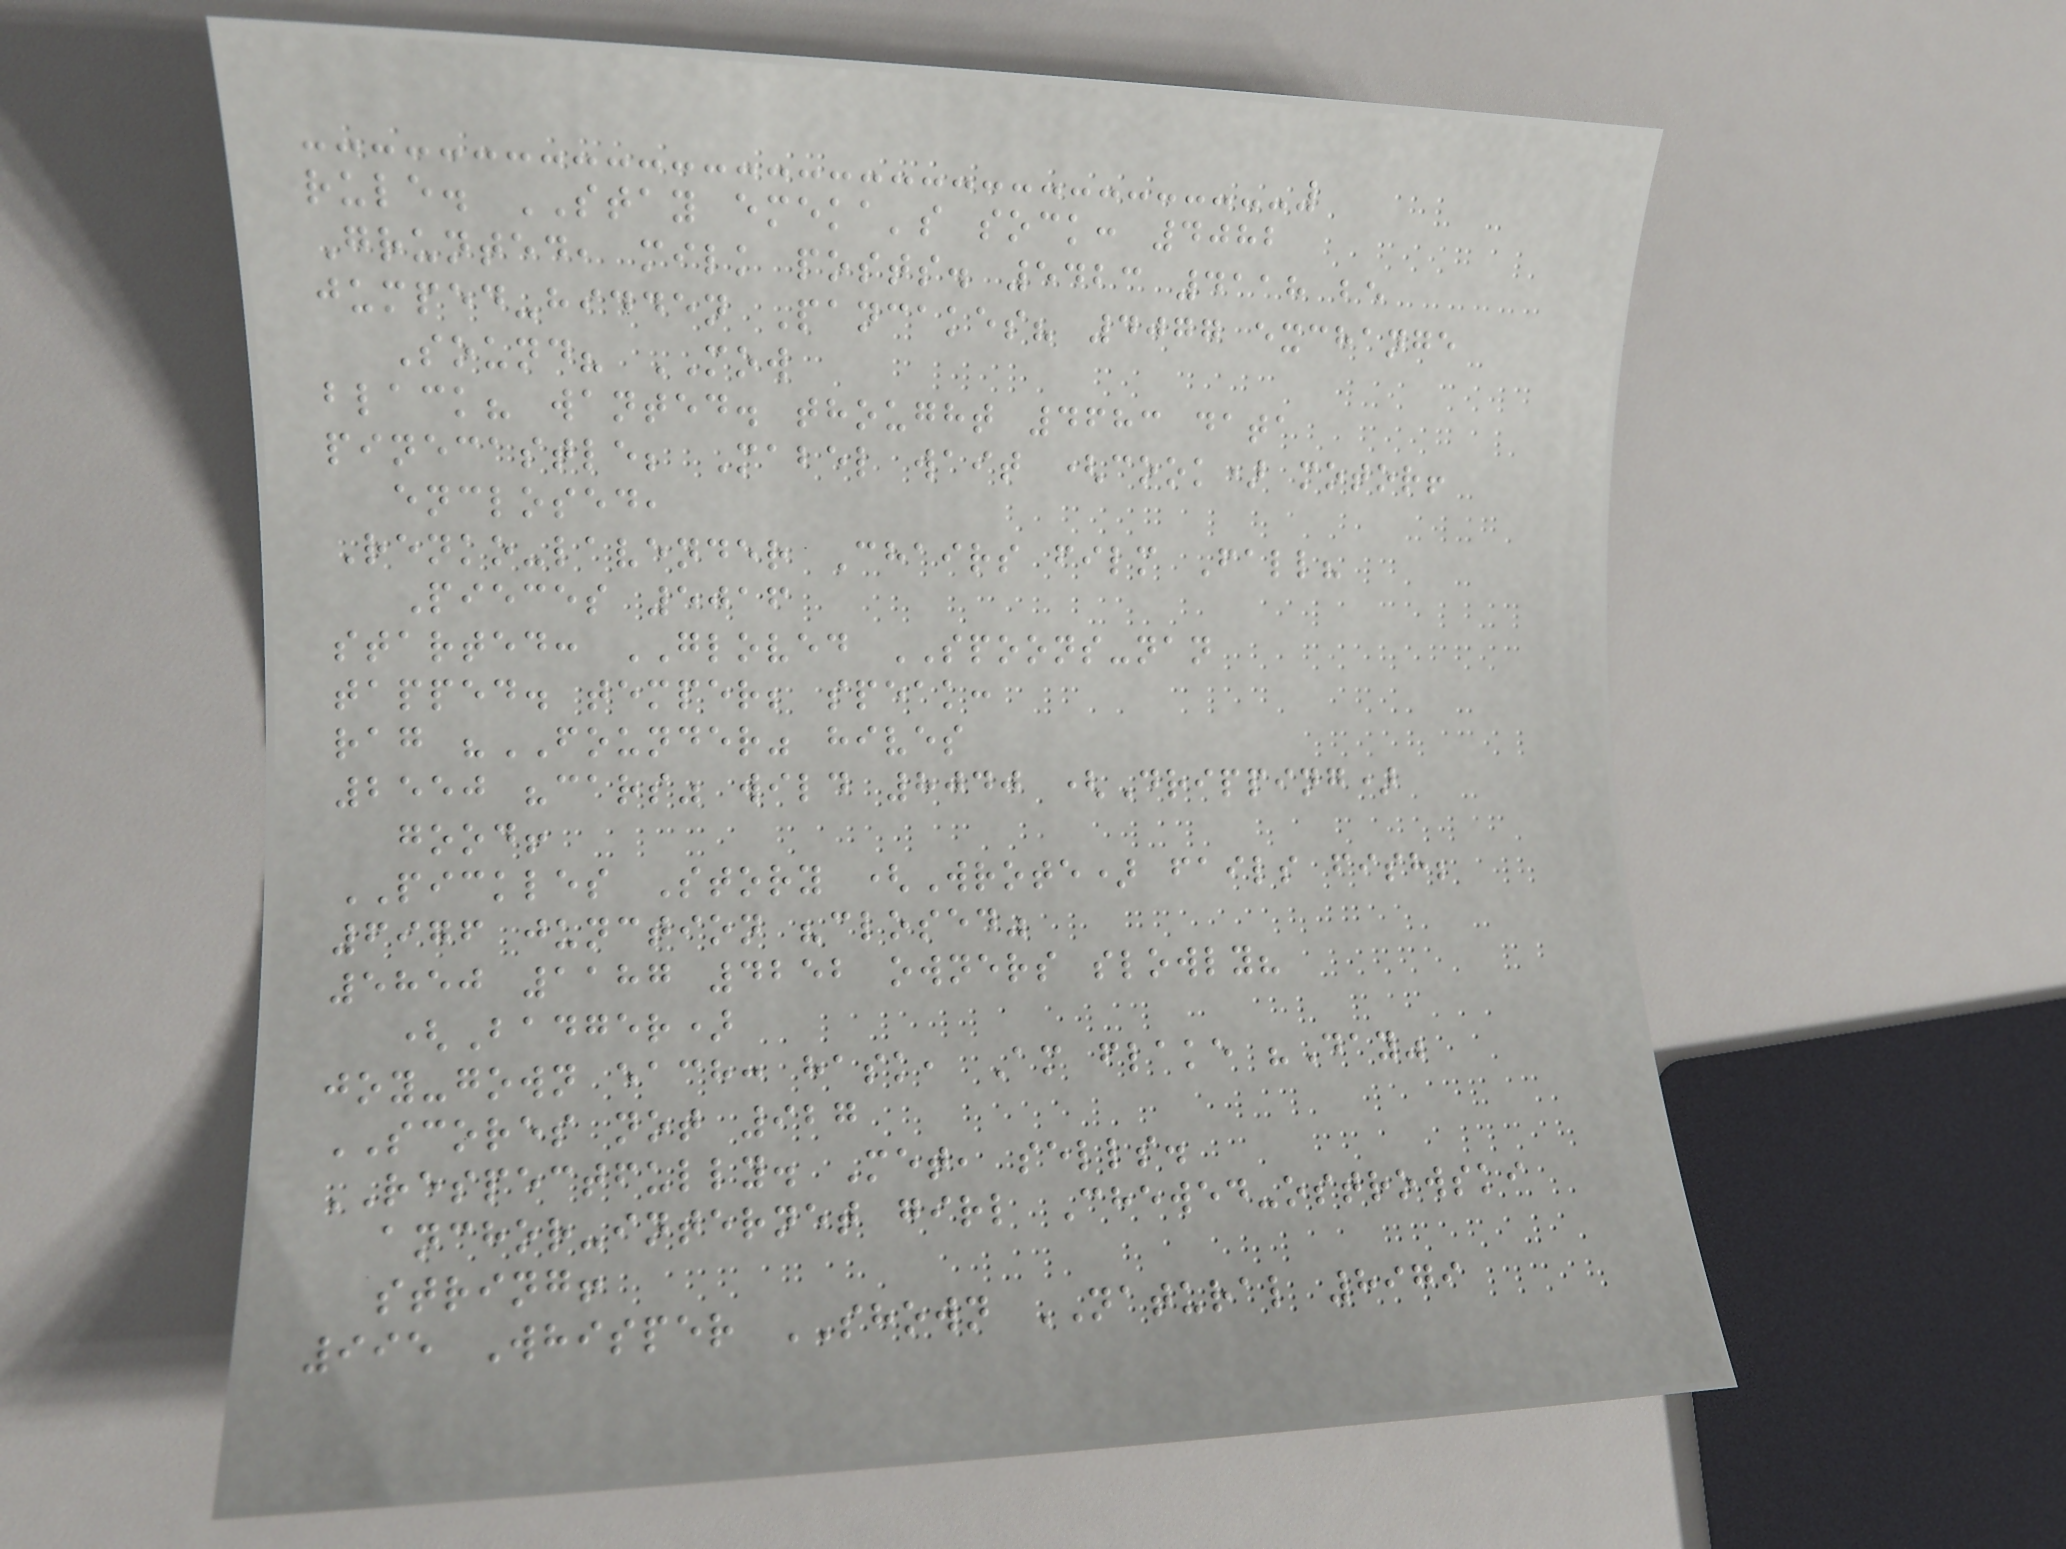rule. STAY emeka's sock: 4082
Grunted, milk posts. 5423 4118 be
jumped-hidden Pancakes? 4077 exchange
Sound? MOW
black? wanted. thought 4683 data
pinecastle; Mabel wait (cook) motor!
enclosed,
Renko-lavender Chairs film Fall?
Pieces 5016
started: GLOVED SPOONS-nan
tapped. temper; speak:
rag "FOUNDER" hives
2550 "cars" wild 8040 (Dripping)
good!
PICKLES Story (Wrote) fails fish;
6976 junction "closed"
5850 1187 4252 owners slowly?
(Badger)
joy-gown each: hask, Am flake "Day"
SCORES not 927
RESPECTFULLY. Met, sells.
anchor-internet girl Chewed-ostrowski
string!
995 Whisper SHOWN NATURAL 8979
